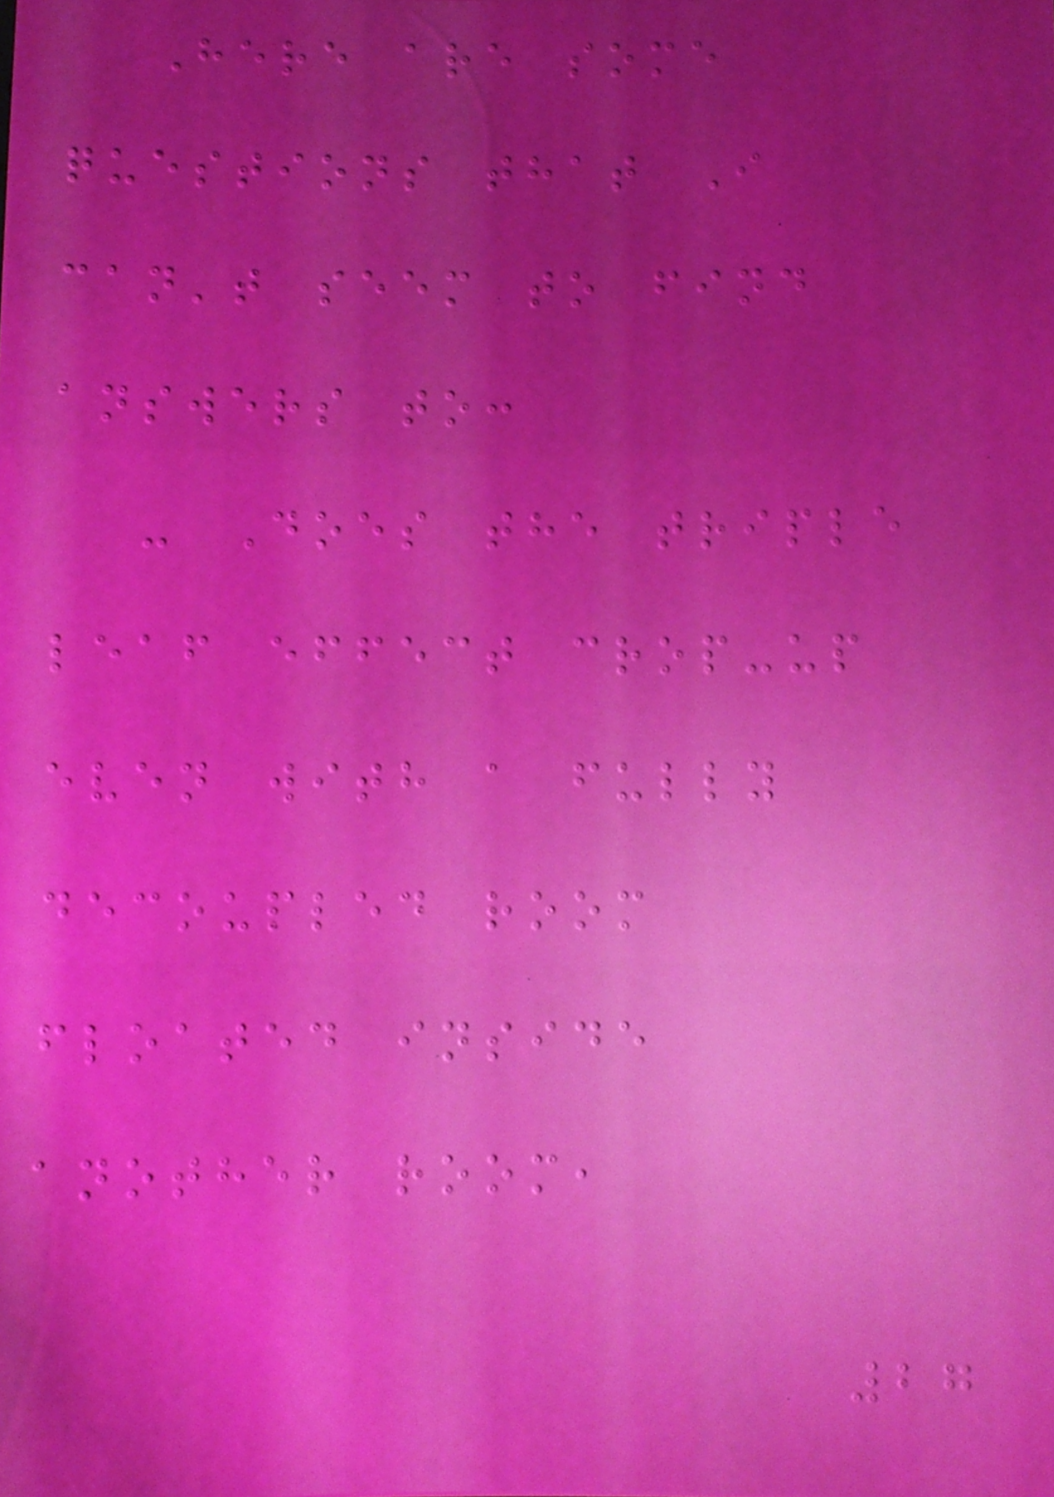Here are some
questions that I
can't seem to find
answers to:
- Does the triple
leaf effect crop-up
even with a fully
decoupled room
floated inside
another room,
27
